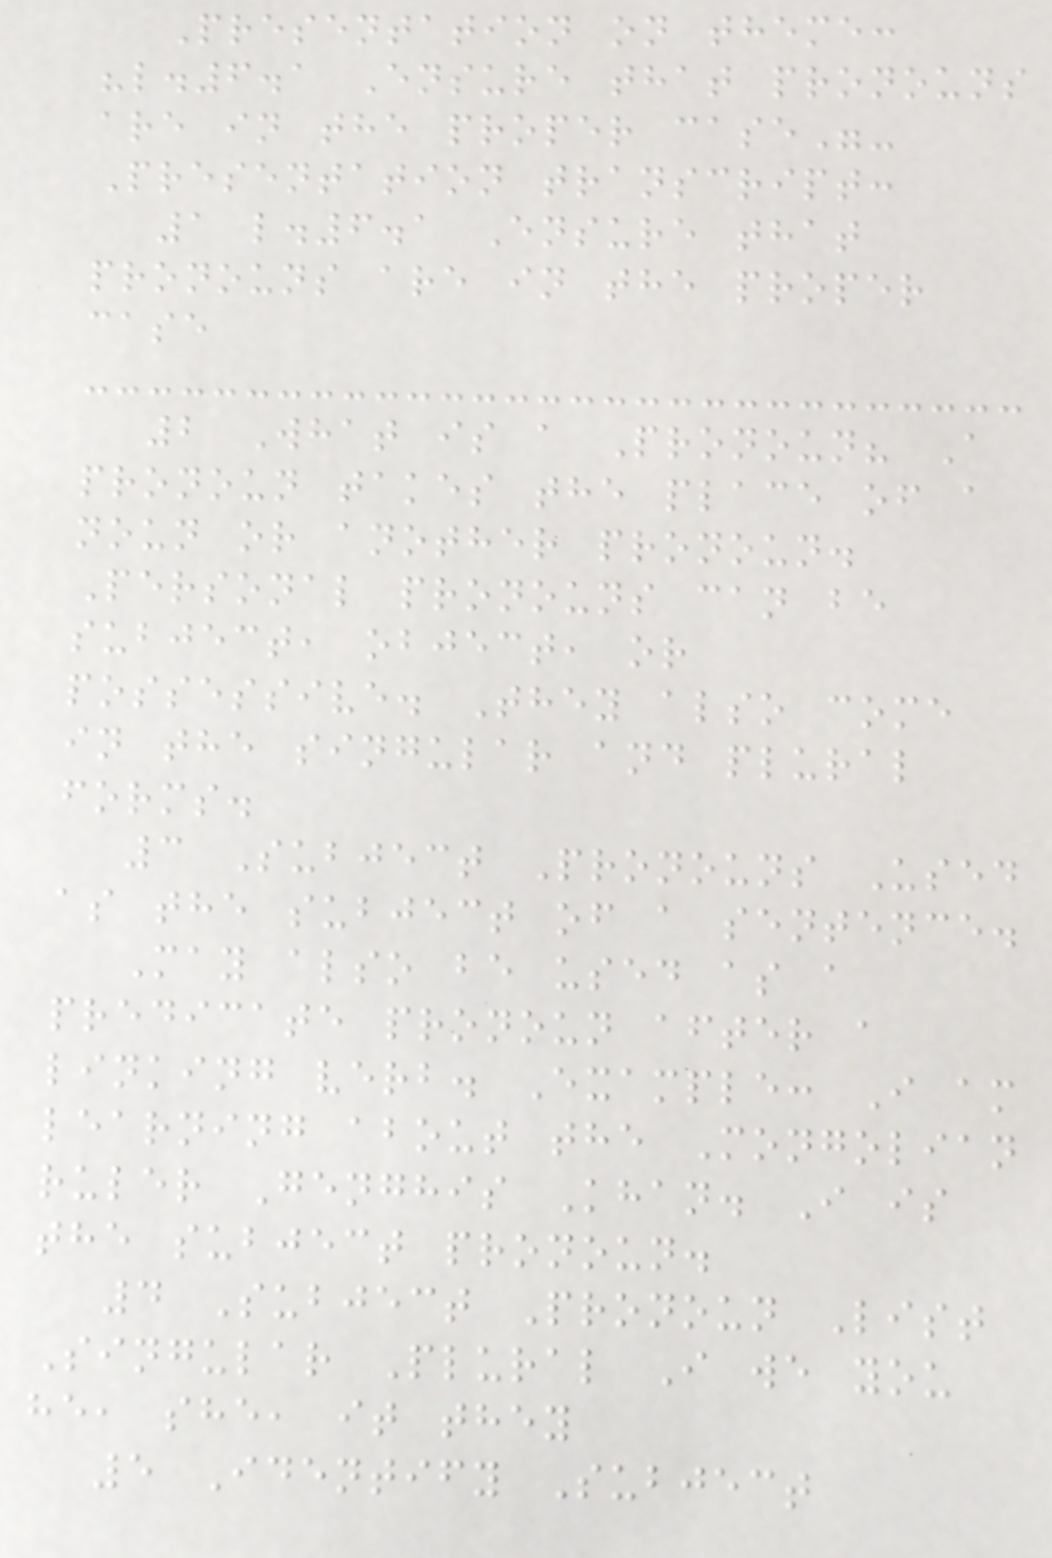Presentation on theme:
"l.6.1 Ensure that pronouns
are in the proper case"-
Presentation transcript:
1 l.6.1 Ensure that
pronouns are in the proper
case
2 What is a Pronoun? A
pronoun takes the place of a
noun or another pronoun.
Personal pronouns can be
subject, object, or
possessive. They also come
in the singular and plural
forms.
3 Subject Pronouns Used
as the subject of a sentence.
May also be used as a
predicate pronoun after a
linking verb. Example: I am
learning about the Mongolian
ruler Genghis Khan. I is
the subject pronoun.
4 Subject Pronoun List
Singular Plural I we you
he, she, it they
5 Identify Subject
